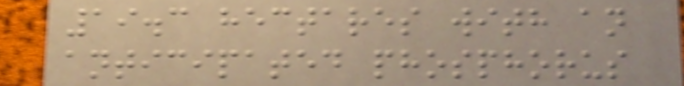19.3 hectares with an
anticipated phosphorus
